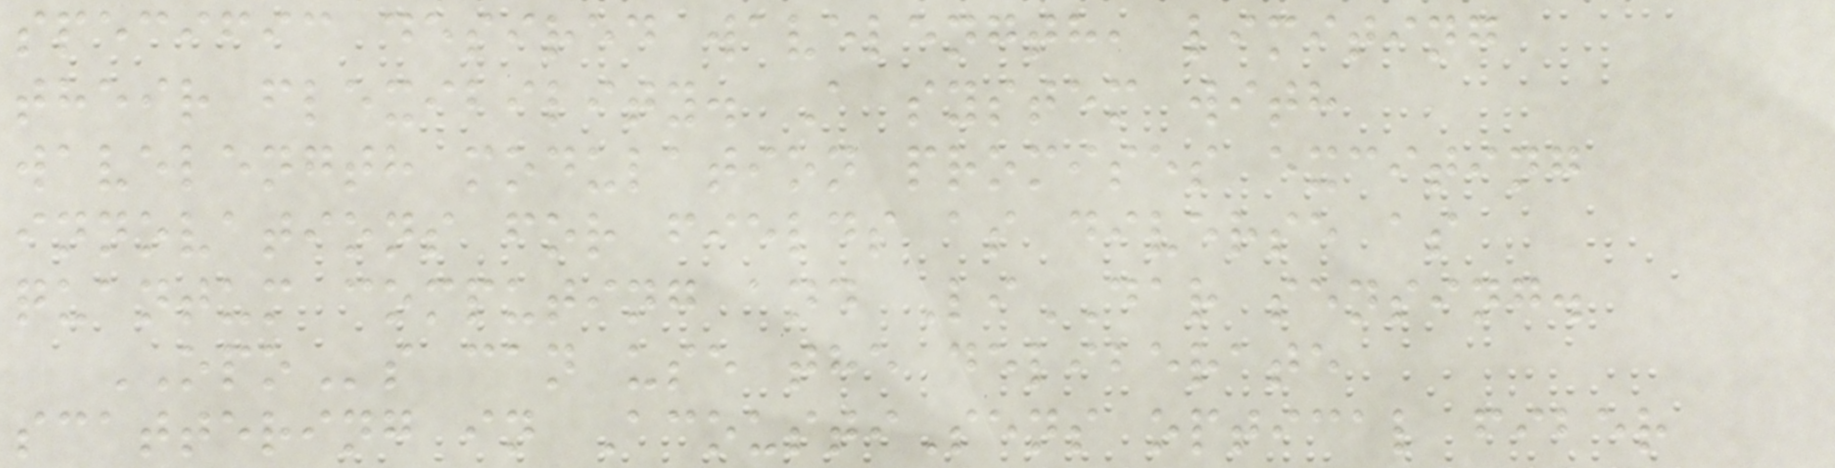specific desired wavelength, limiting
their flexibility. A system with
wavelength modulation promises exciting
innovations for fields as diverse as
quantum computing and LiDAR sensing.
OPOs can use the deliberate
scattering in AcoustiSens optical fiber
